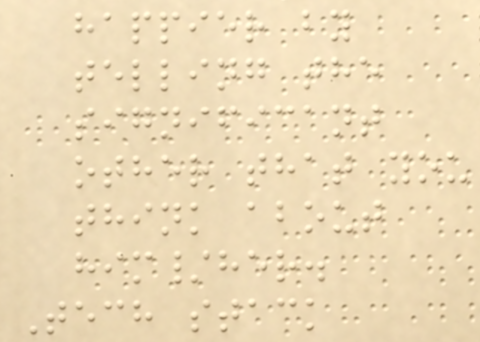happier by
telling the
significant
other that you
think about
him/her.
Tech stack
